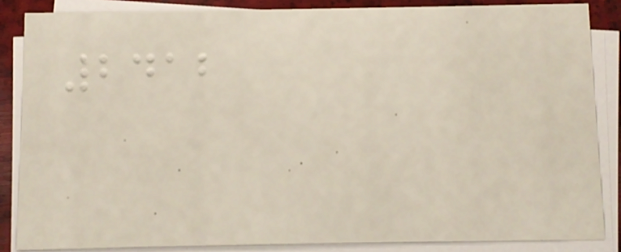2412
